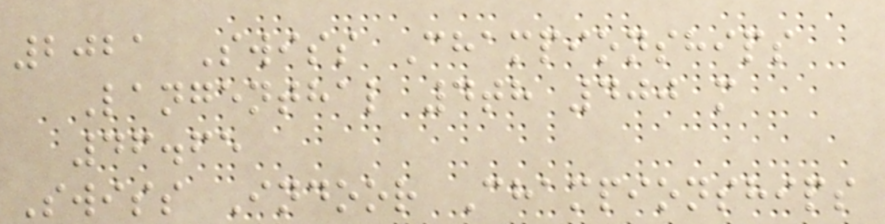2021 Swiss Championships
Langenthal 4th 400 m
46.65
Swiss Indoor Championships
